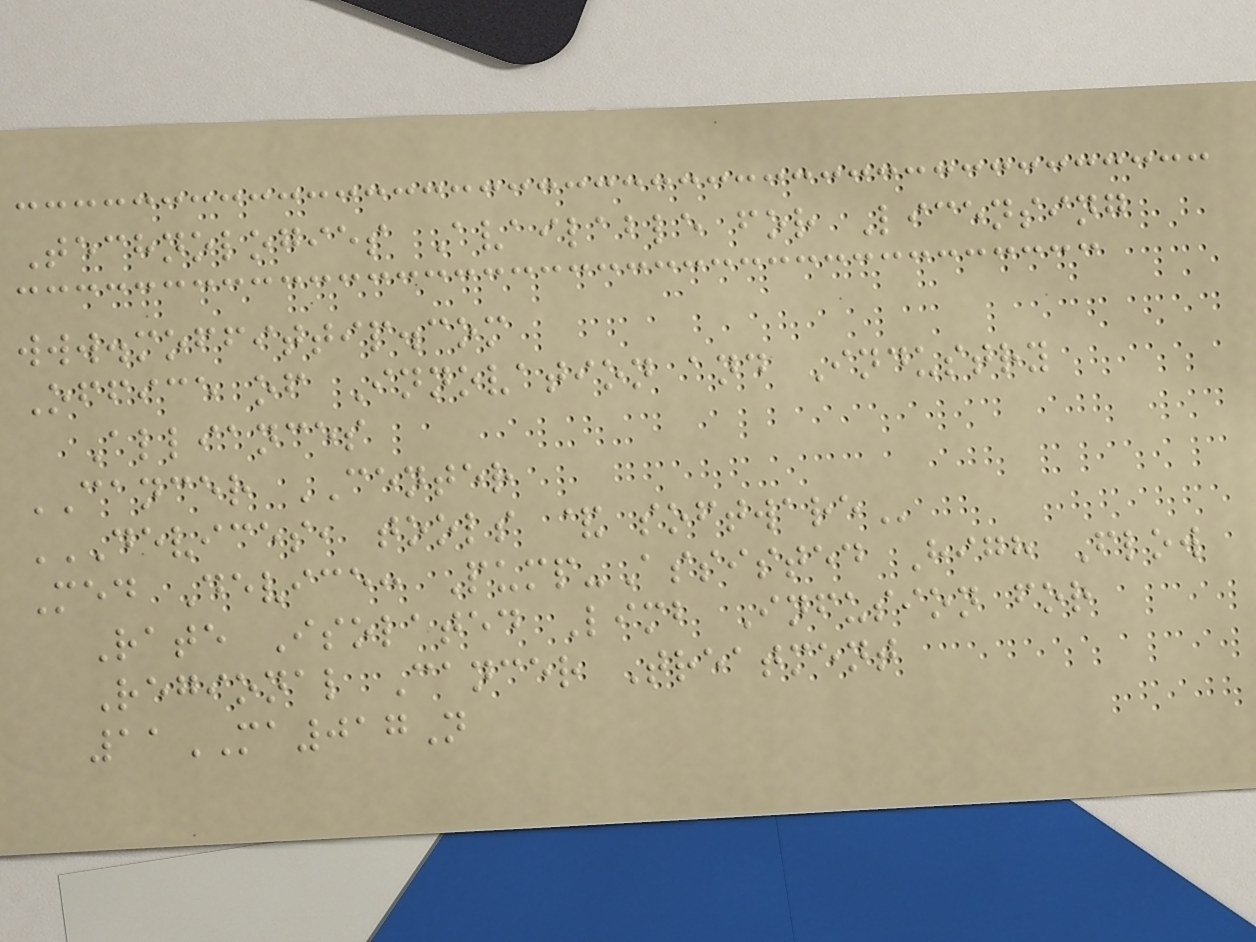Technologies Available for Licensing
www.moffittip.com
Office of Innovation and Industry
Alliances
CANCER CENTER
DEVICES, TOOLS & SOFTWARE
Med Device: Pump-Assisted High Flow
Rate Isolated Limb Infusion for
Regional Cancer Treatment
11MA017N
